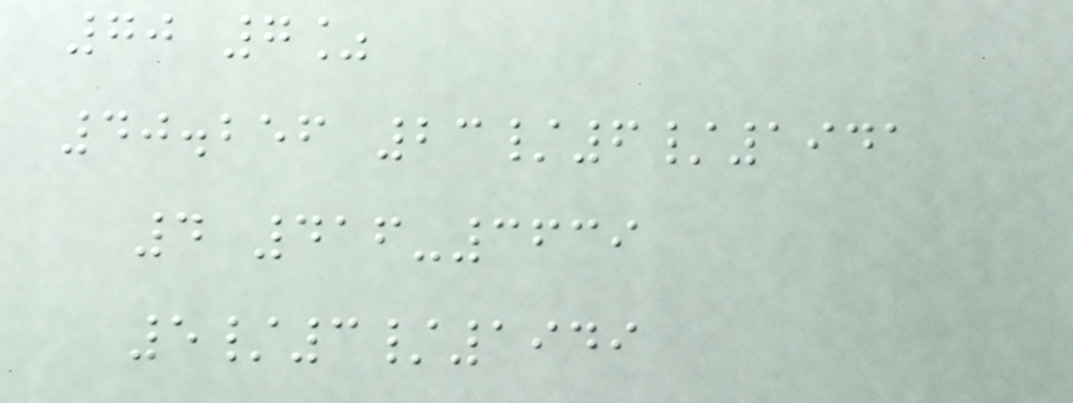70 7%
40.256 23/6/1941
4 416-3639
5/3/1949
